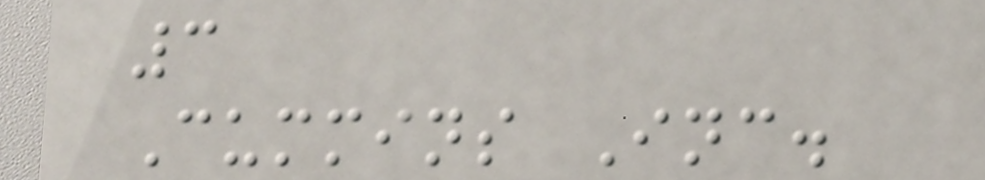3
Cummins Inc.
